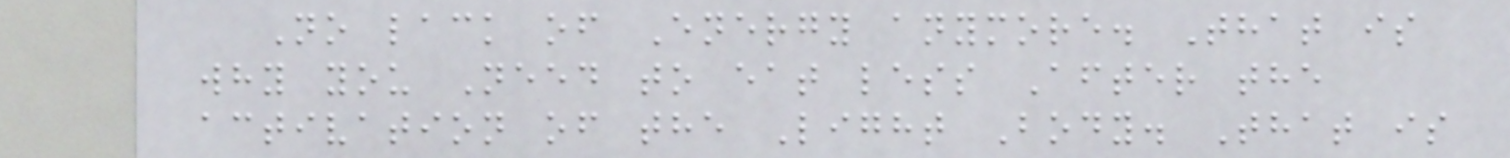No lack of Energy anymore. That is
why you Need to eat less After the
activation of the Light Body. That is
